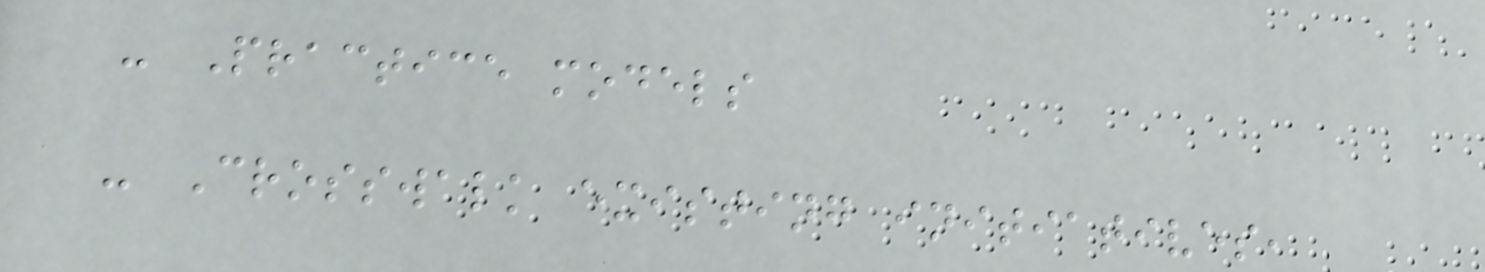- Practice models
- Crosswalk existing initiatives,
